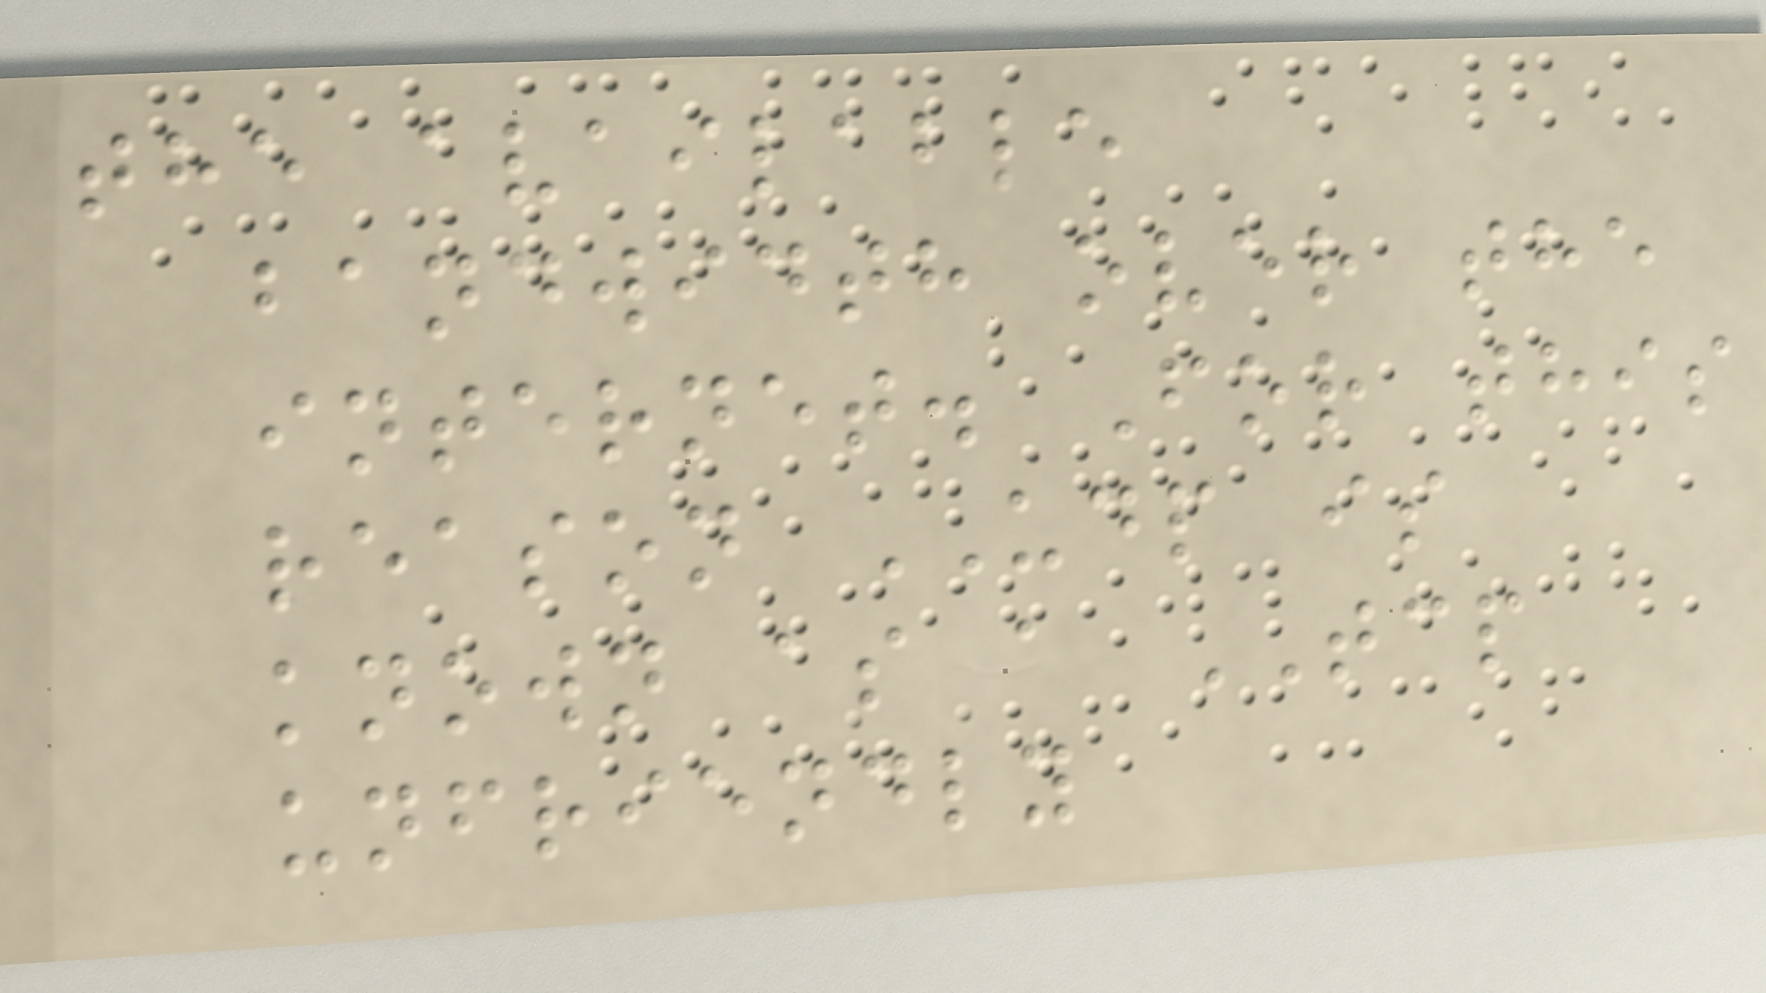the available
bandwidth over the
internet. For this
reason UDP is
known as a TCP
unfriendly
